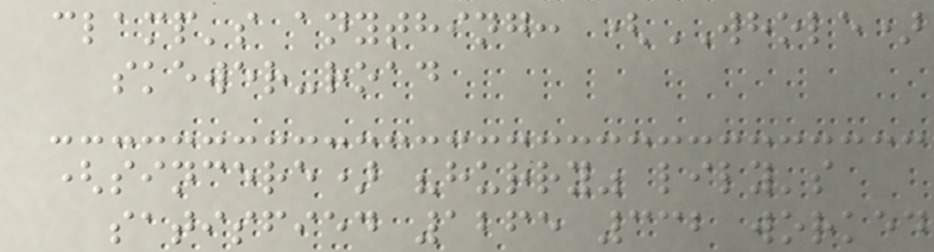clamp's anything: (WHOLE)
skewer-road
(sincere) "hurry" lily's
satisfied 1265 332 worked
